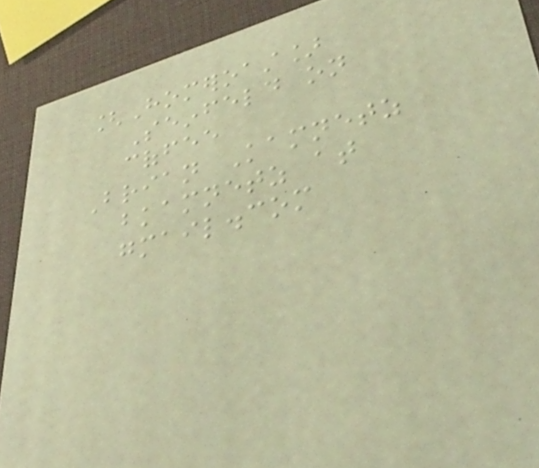[Homeroast]
Seinfeld on
coffee
Brian Kamnetz
bkamnetz at
gmail.com
